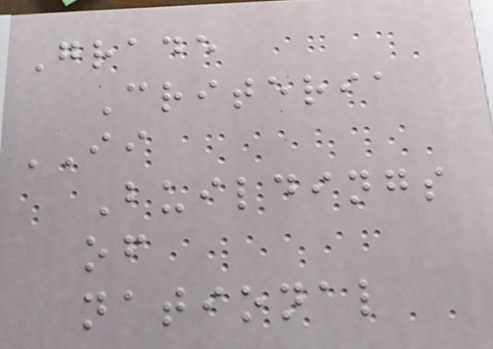Grade
Criteria
II
Buildings
of
national
